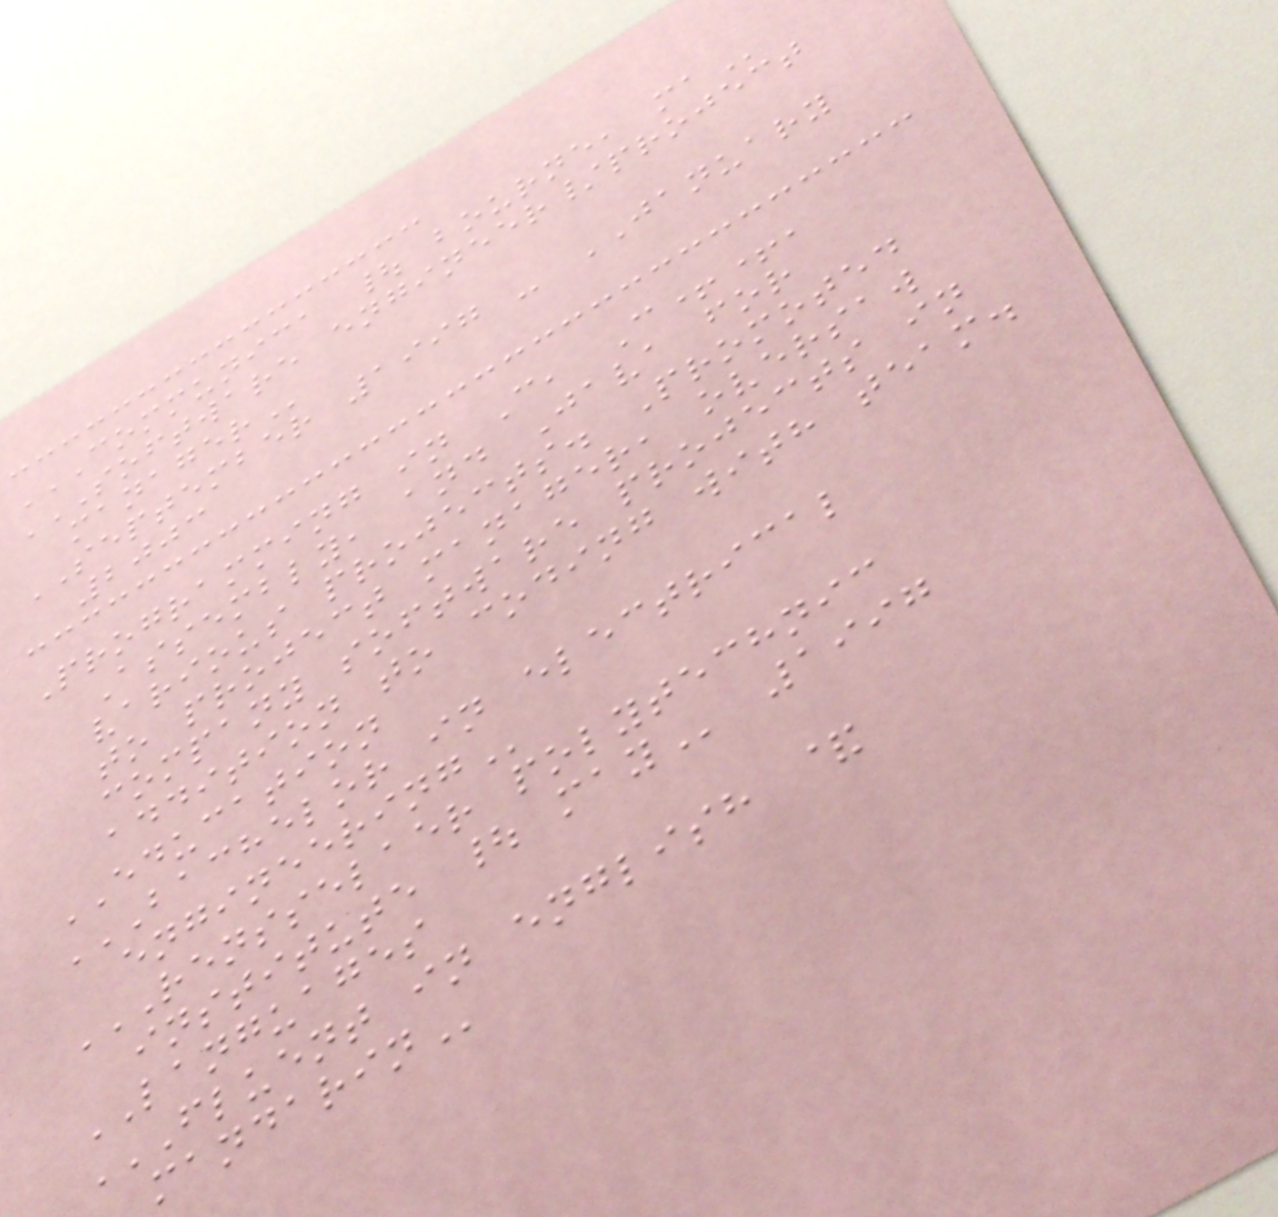COMMUNICA | BOURNE, MA
SOFTWARE ENGINEER/PROJECT
MANAGER
SEPTEMBER 1997 - JANUARY
2003
Programming in C, C++,
Assembly, and Java for
various projects. Promoted
to project manager, oversaw
company software projects in
addition to coding with team.
EDUCATION
BACHELOR IN ELECTRICAL
ENGINEERING
RENSSELAER POLYTECHNIC
INSTITUTE | MAY 1997
LANGUAGES
FLUENT IN ENGLISH &
MANDARIN
